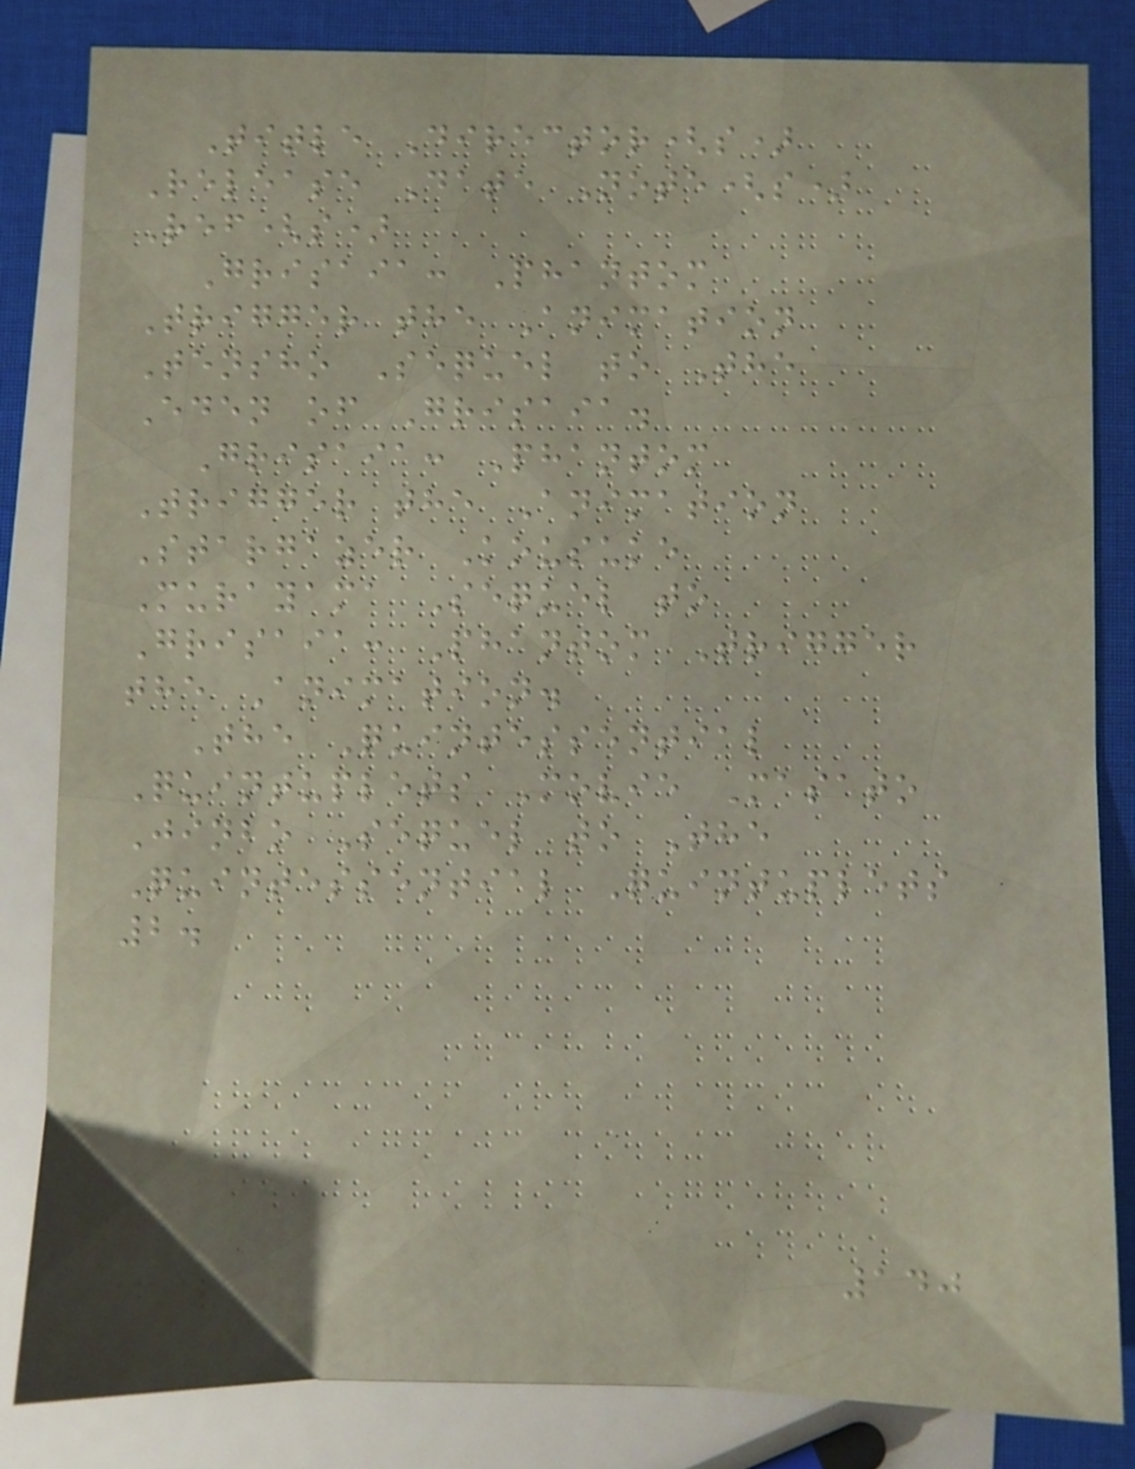Title Director(s)
Release Date Note(s)
Ref(s)
Grisaia: Phantom
Trigger the Animation
Tensho Sequel to The
Eden of Grisaia.
Grisaia: Phantom
Trigger the Animation
Stargazer Kousuke
Murayama Sequel to
Grisaia: Phantom Trigger
the Animation.
The Quintessential
Quintuplets Movie Masato
Jinbo Sequel to The
Quintessential Quintuplets
2.
140
